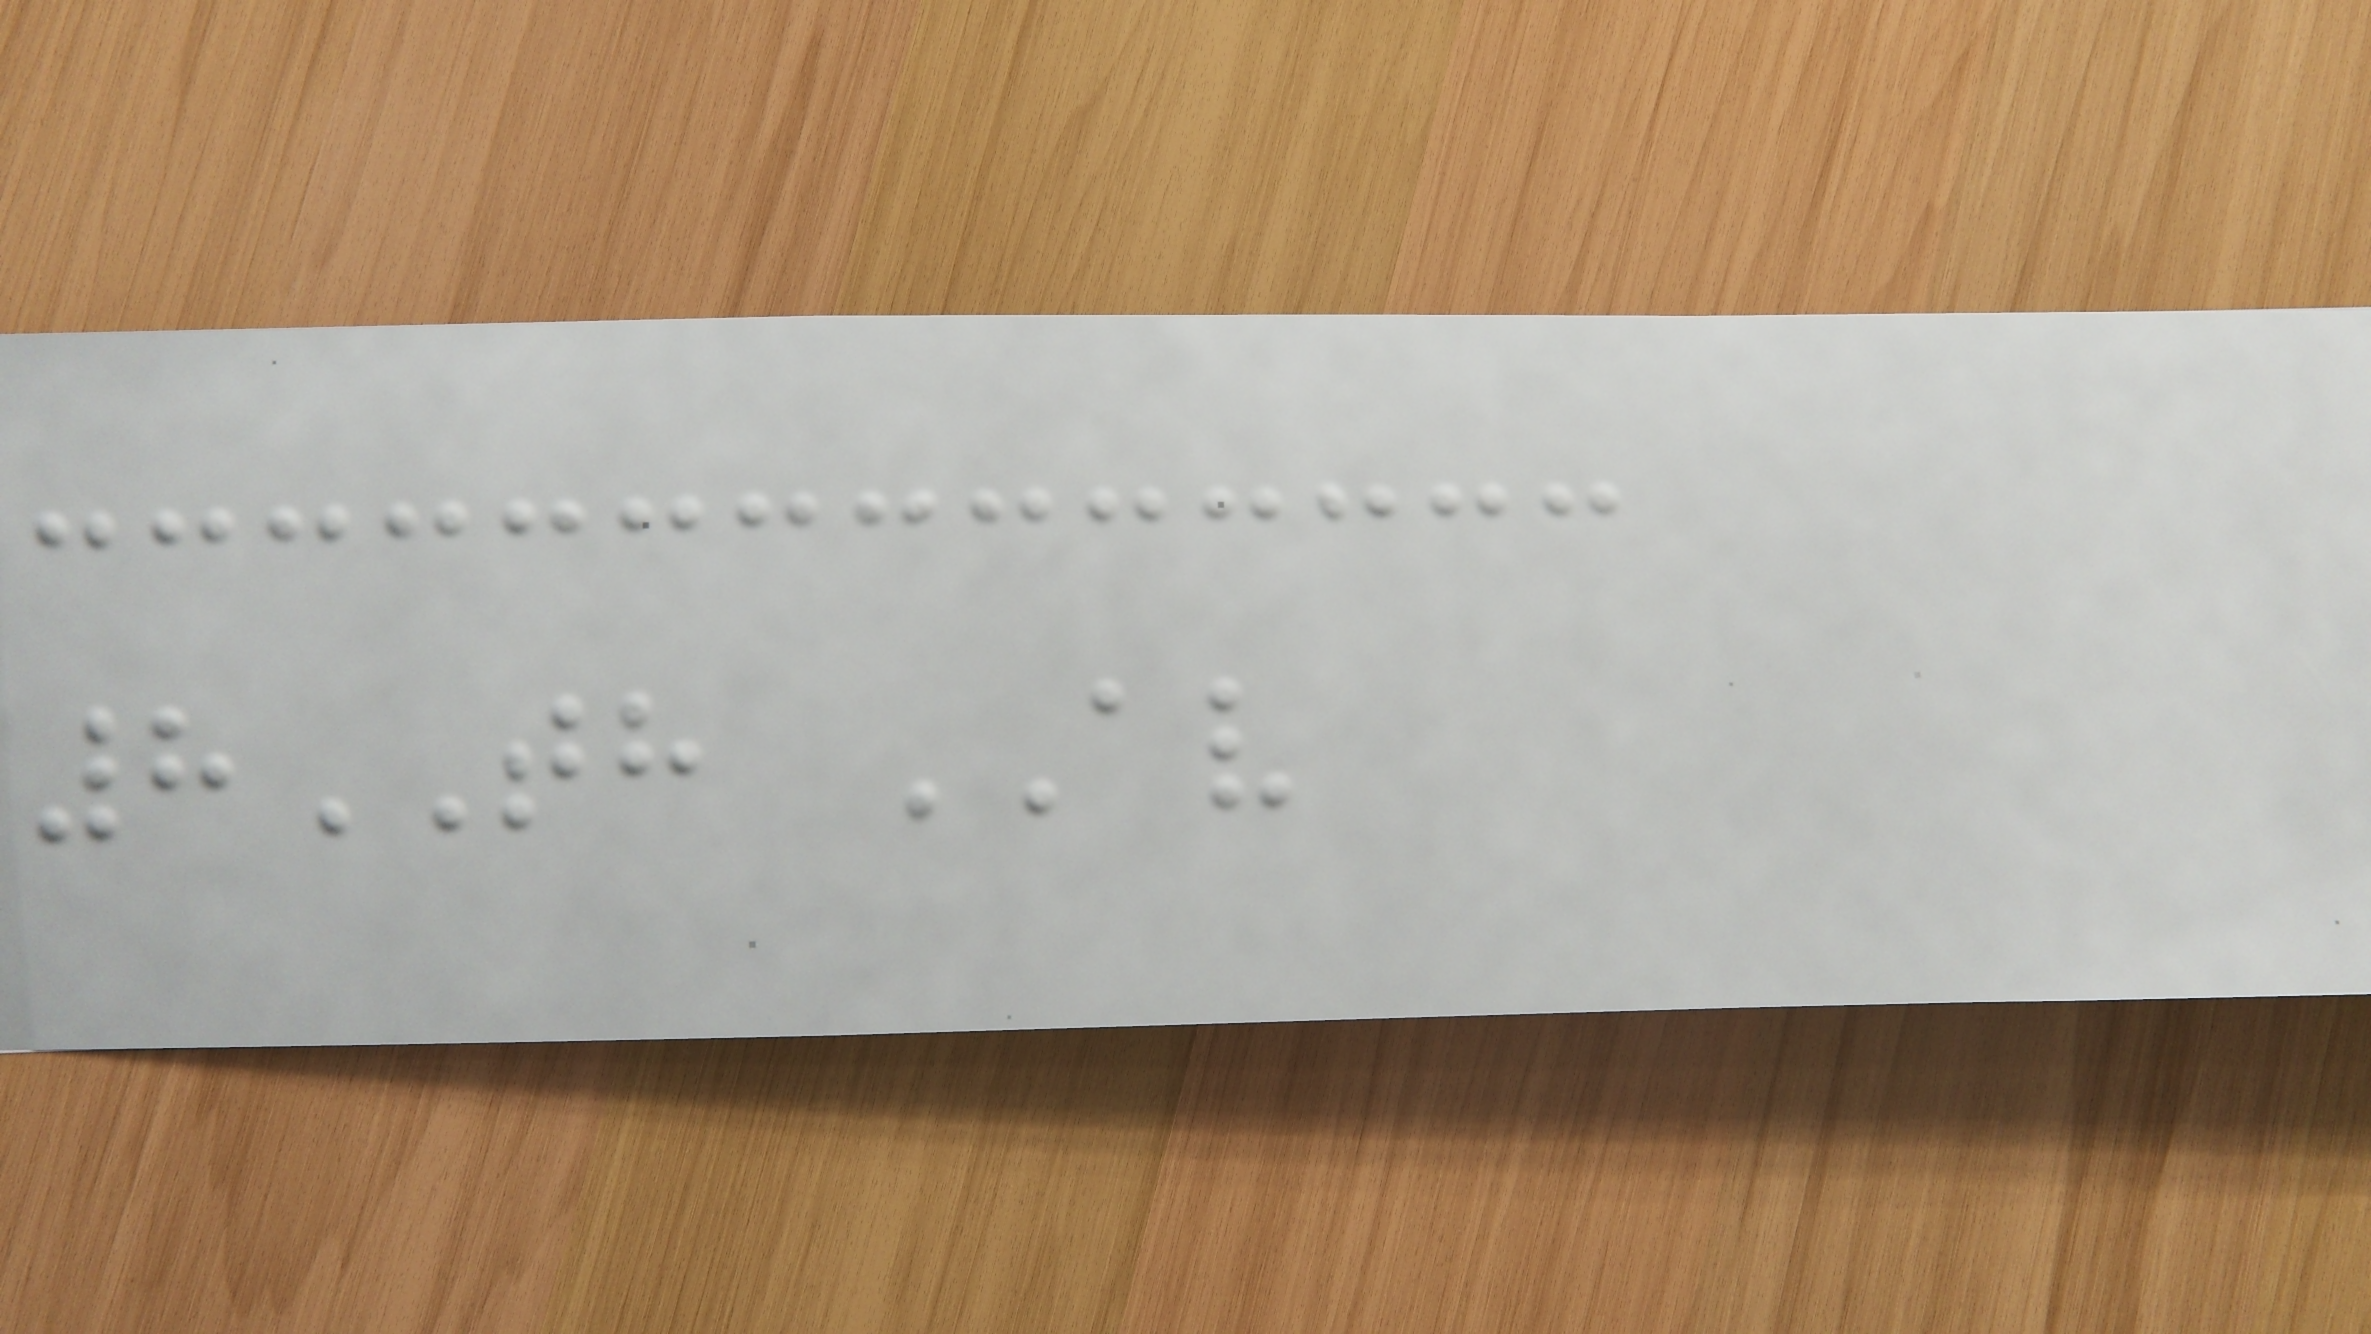8TH AV
